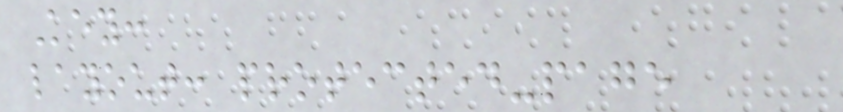Key:
layout: protected-page
